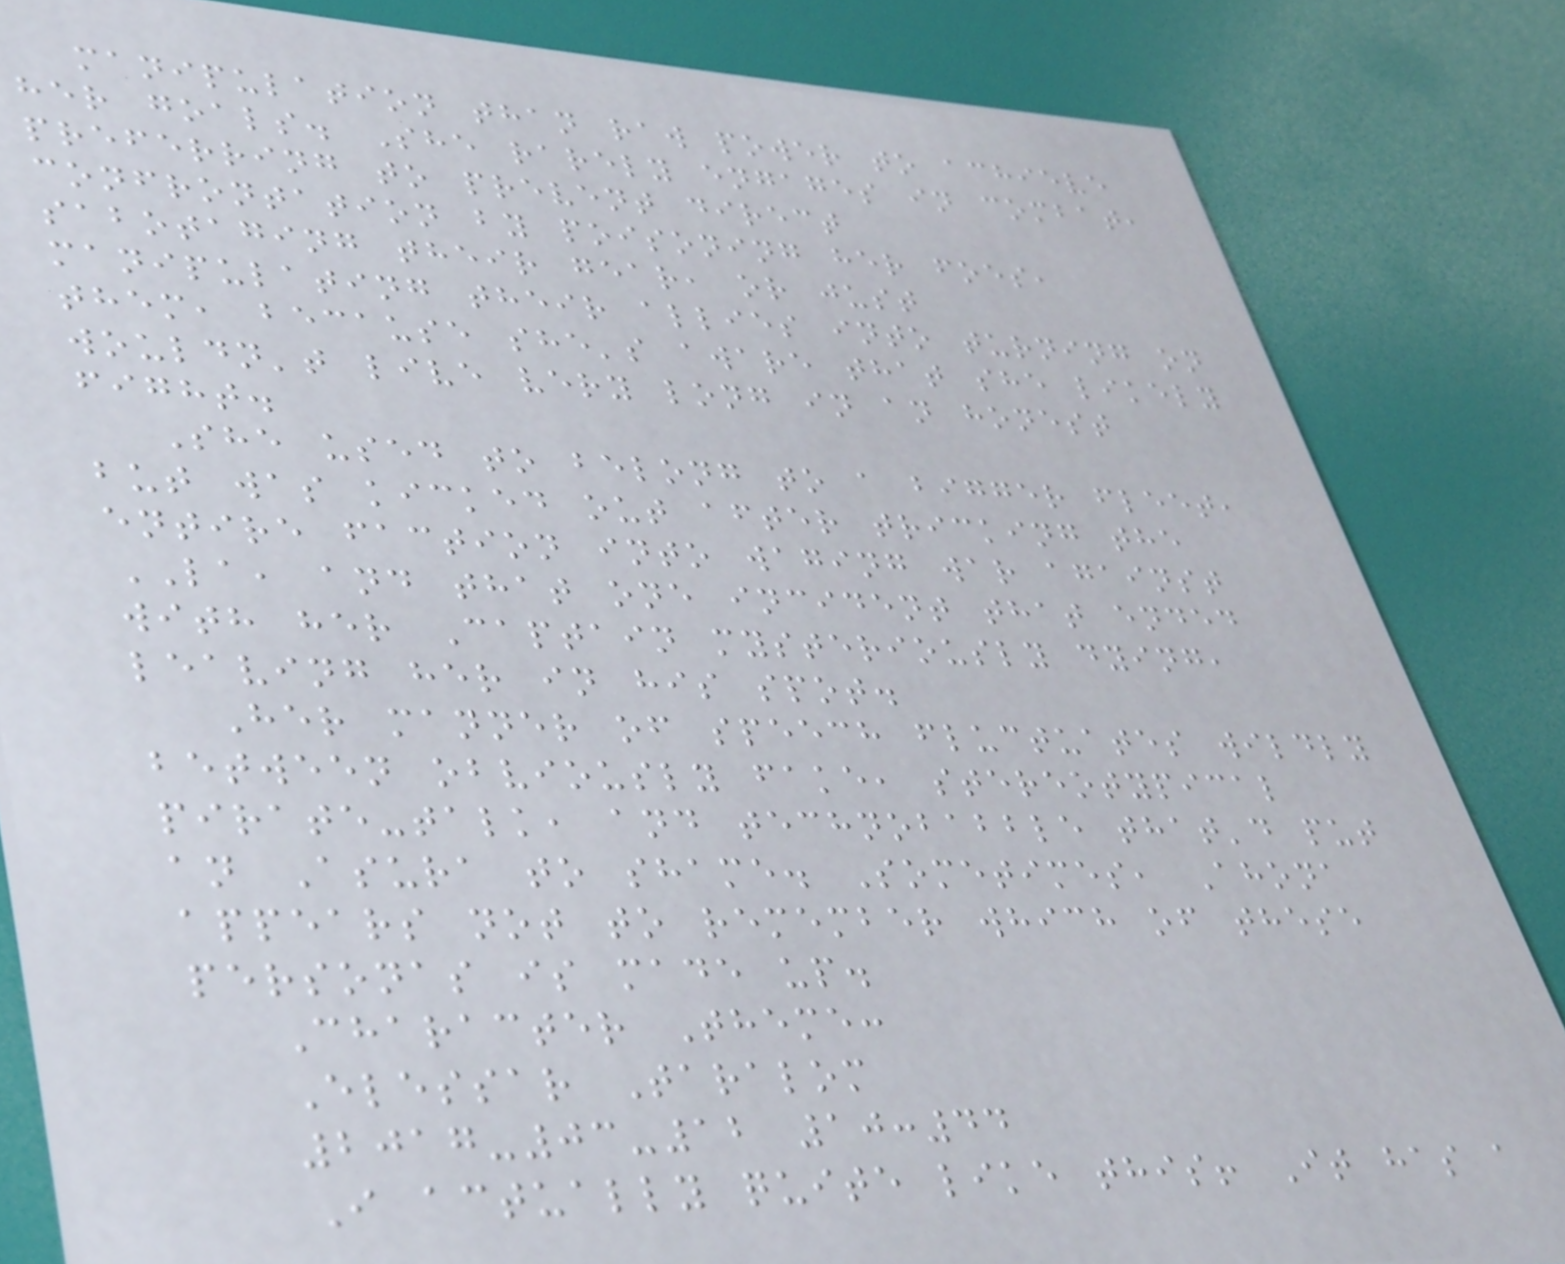manipulation than raw power to achieve
her goals. She rarely engages in combat,
preferring to prevent direct
confrontation by poisoning her foes,
sabotaging their gear, or just
manipulating their allies into turning on
them, because she's aware that she likely
wouldn't live very long in an honest
fight.
She used to belong to a bigger fleet,
but was kicked out after tricking the
entire faction into waging war against
LA, and that one incident that ended
with her Captain mysteriously dying,
leaving her in his spot.
Her manner of speech fluctuates wildly
between obviously fake, stereotypical
pirate-talk, and technobabble that'd put
an Asura to shame. Sometimes, Ahona
appears not to remember which of these
personas is made up.
Character Theme:
Elessar Taralom
2017-03-12 10:44
I actually quite like this! It has a
